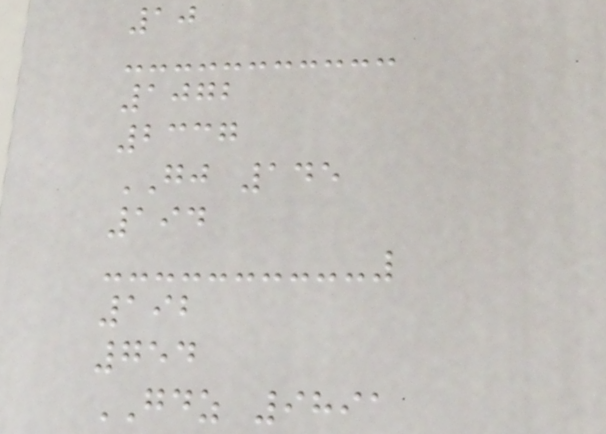10
1072
2337
GJ 145
194
192
754
GDZ 9891
